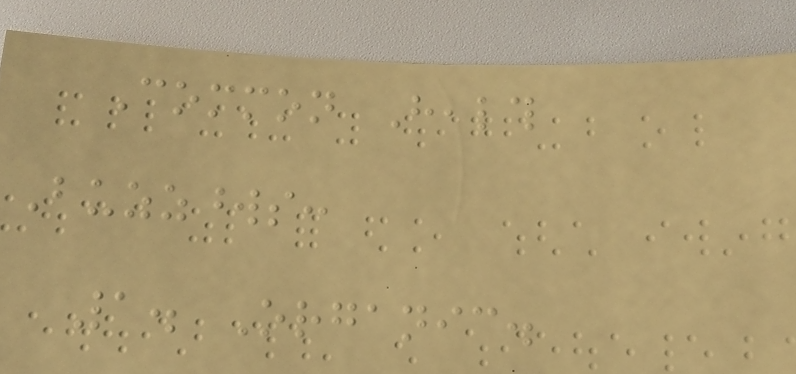Common Health
Buzzwords:
1. Organic.
